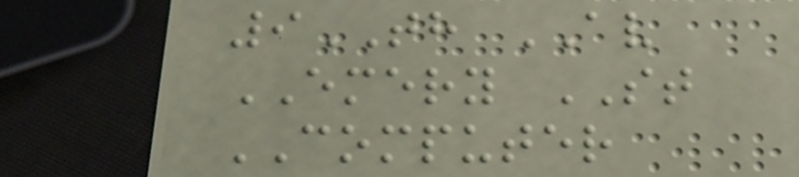9TH AV
EMERY ST
COMPUTER
